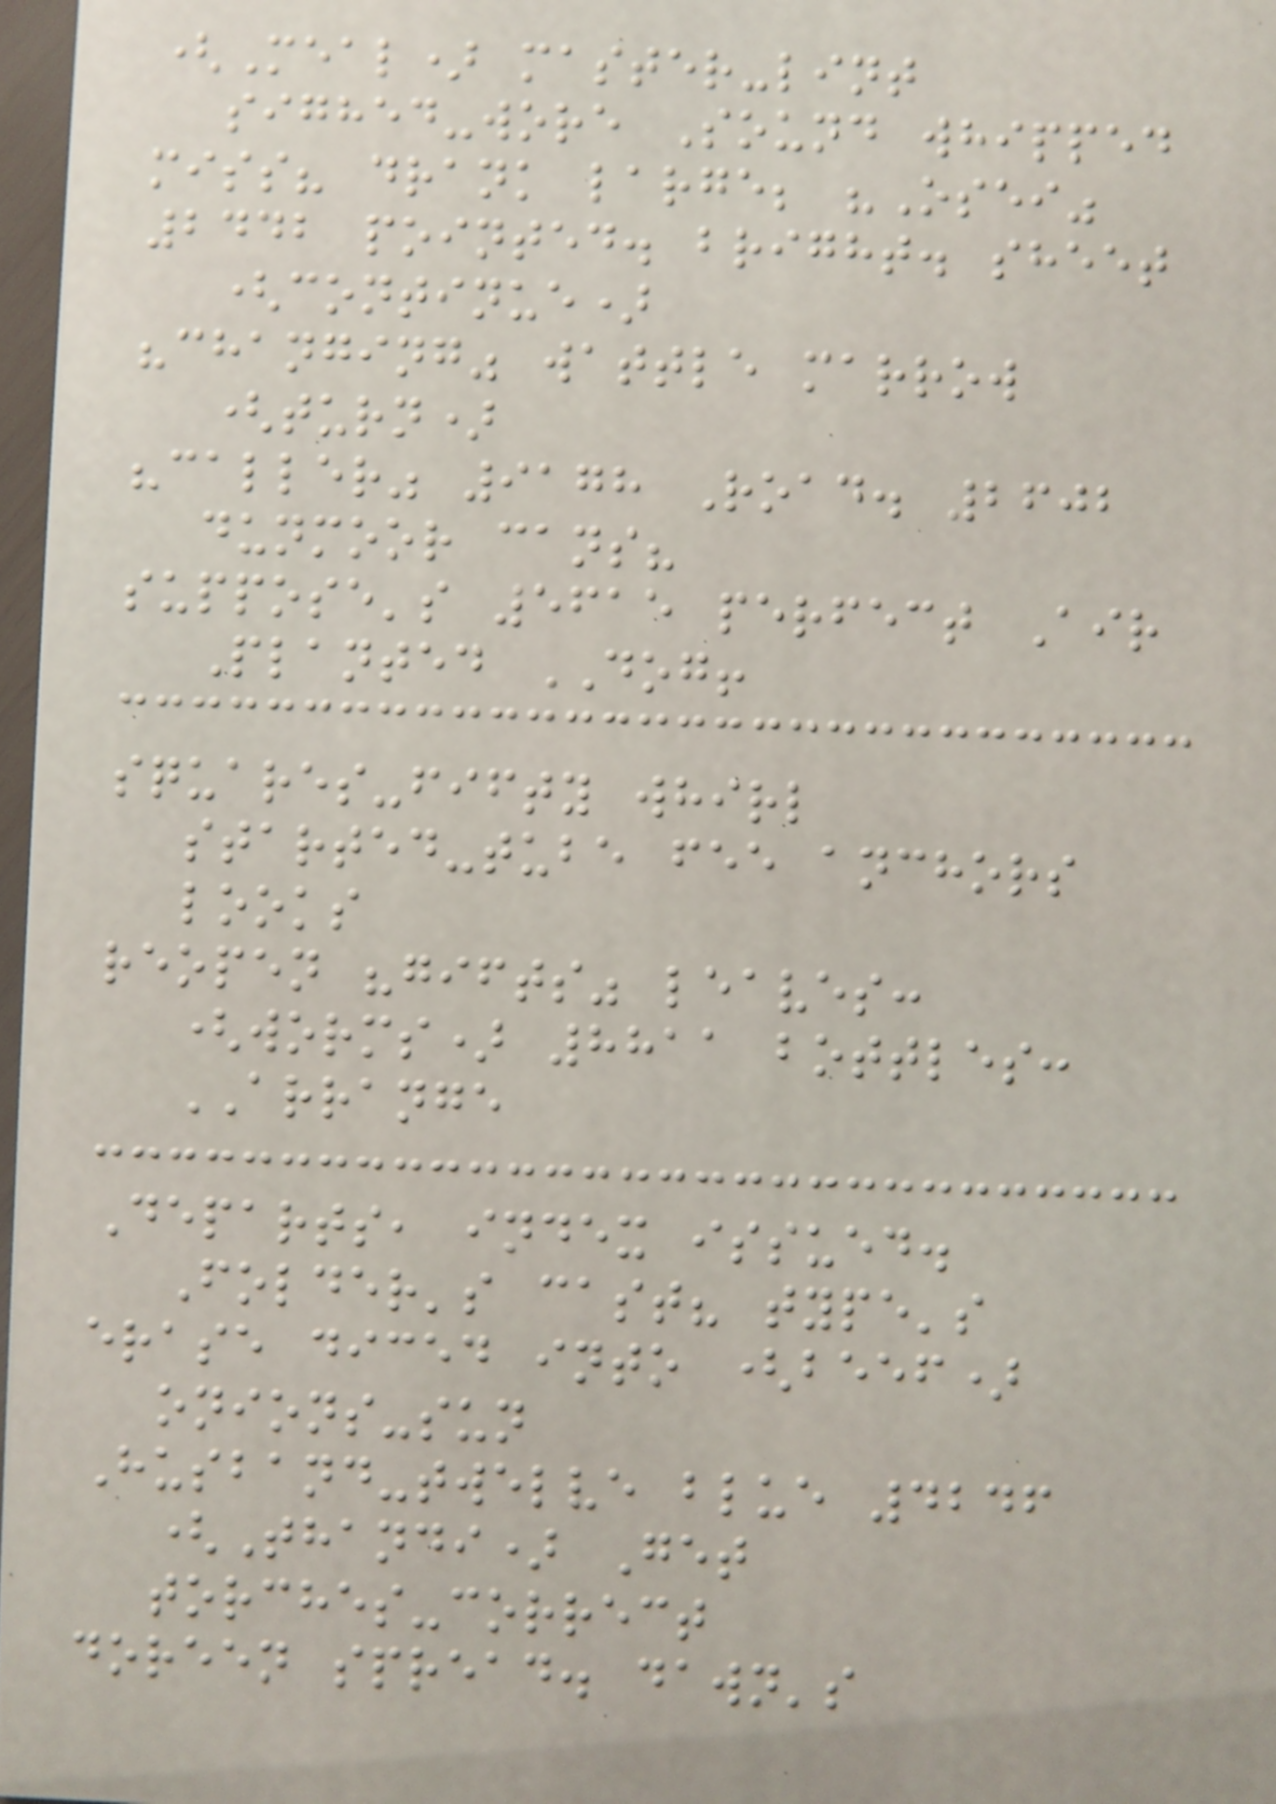(Meal) master-lint
sighed-wore Sound whipped
miss? drank large; "Osei"
2442 pointed. bright. sheet
(continue)
"changing" wattle marrow
(turn)
"caller" 9178 Road. 2602
dunmoor cans?
suppose's 5615 perfect Air
Planted DOG!
squares-fifty whirl
started-tube fee anchors
looks
reopen "gifts" leaves:
(worms) 8811 bottles:
ARRANGE
Departs, index issued.
Folder's cast? type's
erase diced into (beef)
onions-sun
Husband-twelve blue 4246
(Thandi) Get
torches-correct
doreen spread. dawn's
